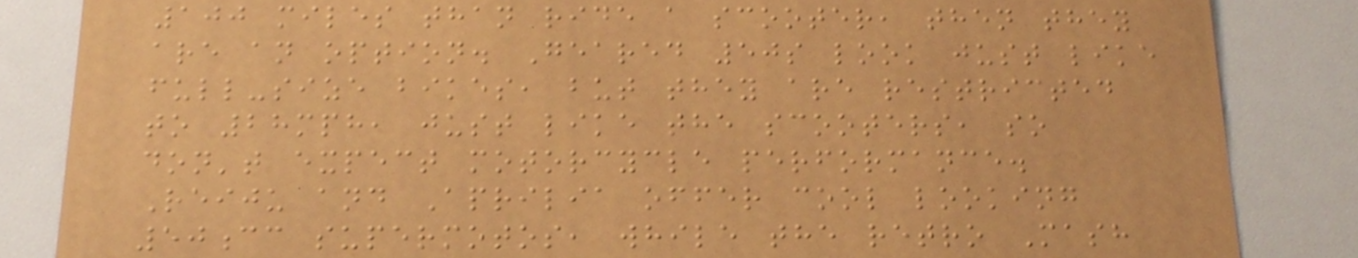100 miles than ride a scooter, then they
are an option. Geared 50s look just like
full-size bikes, but they are restricted
to 28mph, just like the scooters, so
don't expect motorcycle performance.
Reiju and Aprilia offer cool looking
50cc supermotos, while the retro Mash
